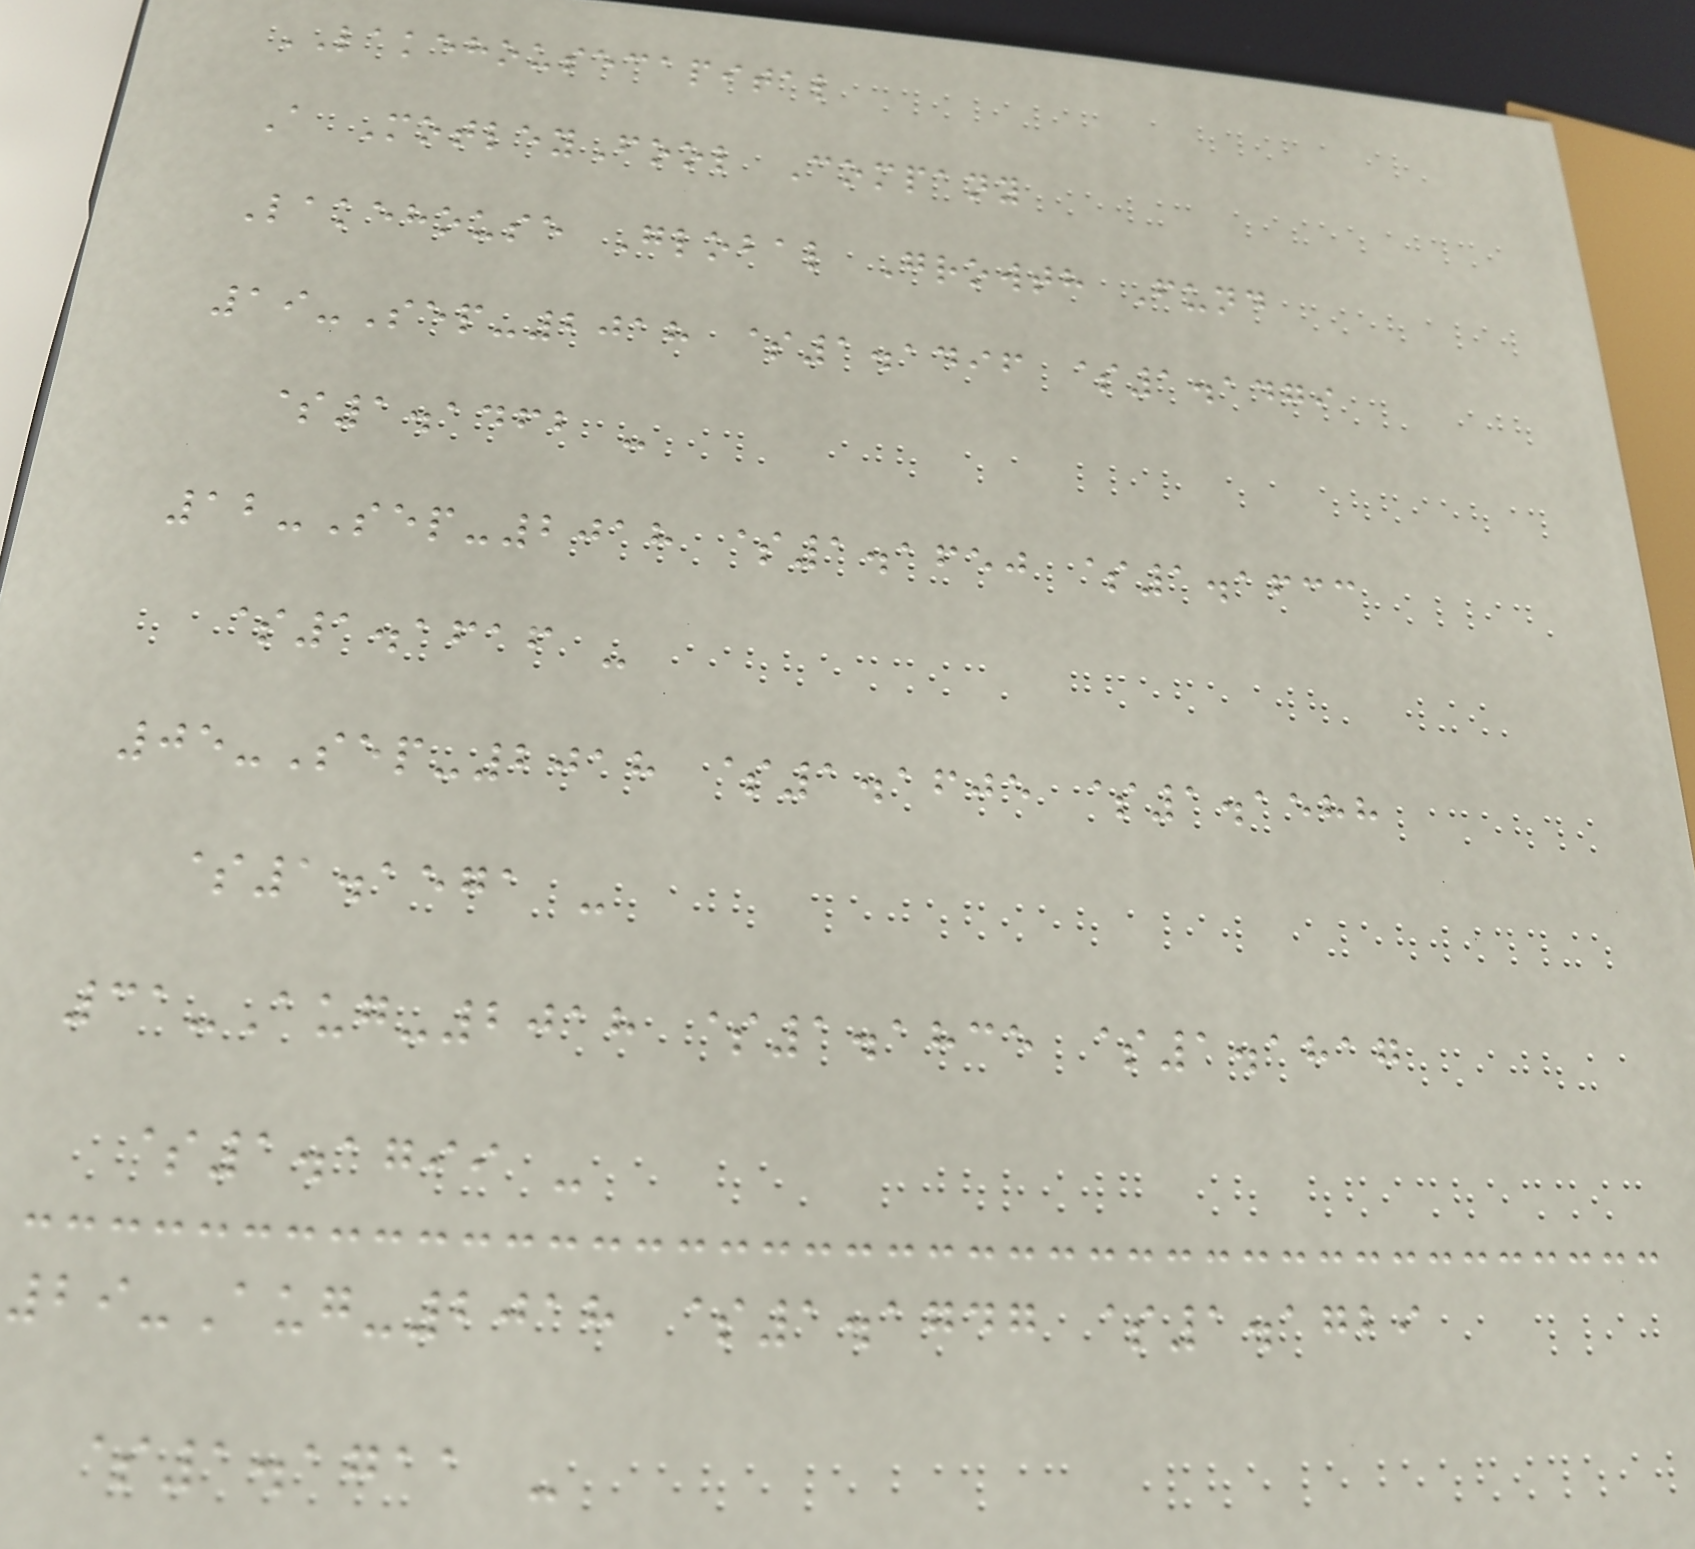LAKEHOUSECAPITAL
A MotleyFool Company
Lakehouse Global Growth Fund
19-Sep-2018 $1.1496 $1.1479
$1.1462 -
12-Sep-2018 $1.1650 $1.1633
$1.1616 -
05-Sep-2018 $1.1605 $1.1588
$1.1571 -
31-Aug-2018 $1.1835 $1.1817
$1.1799 -
29-Aug-2018 $1.1747 $1.1729
$1.1711 -
